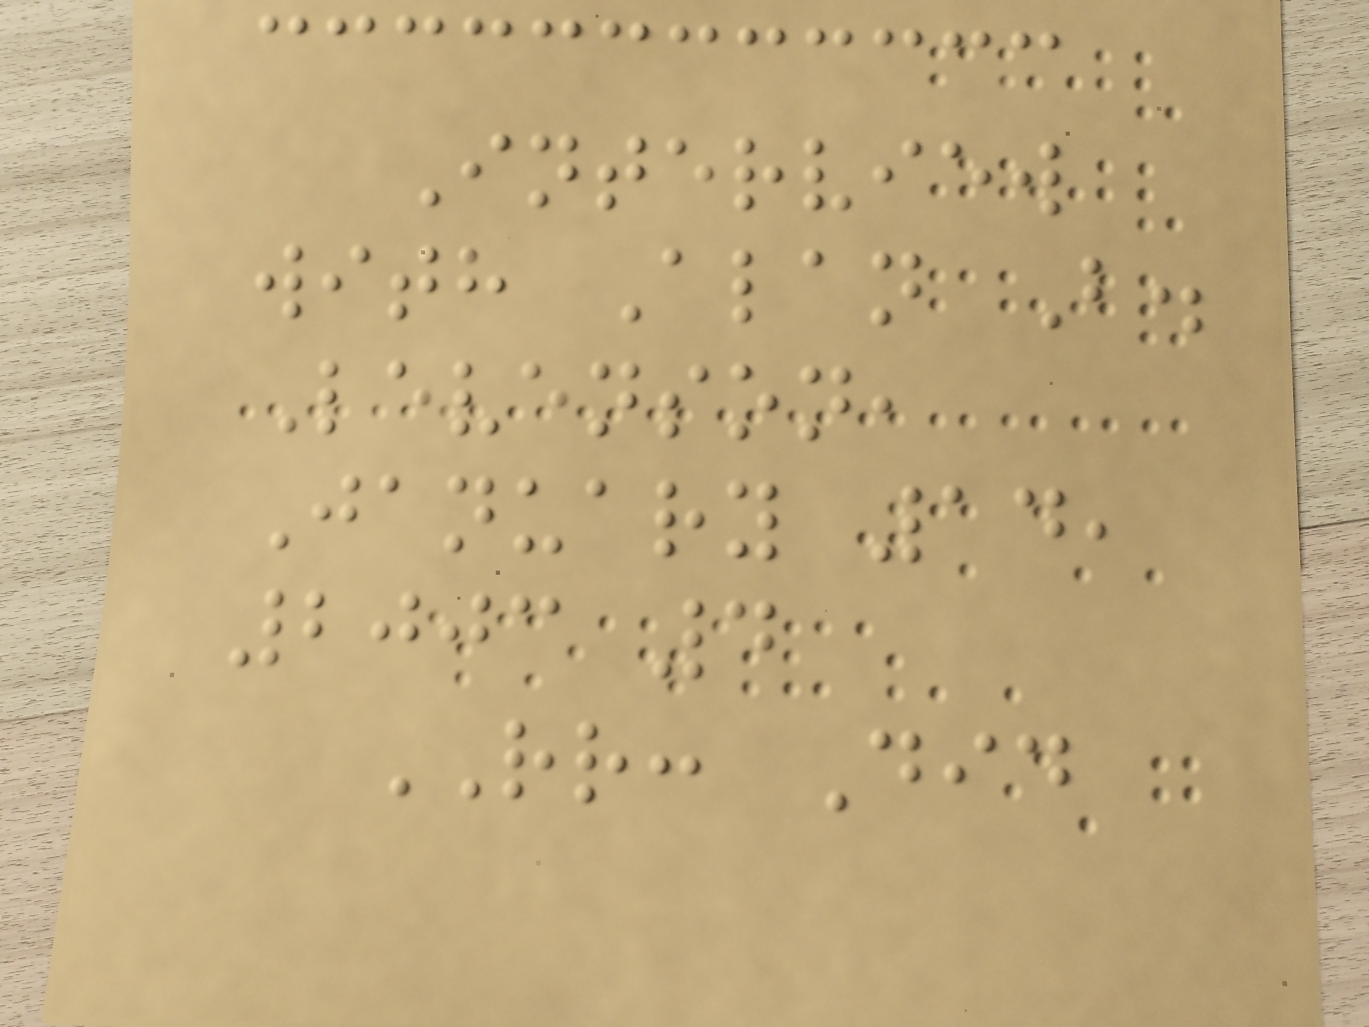Interview
with Alan B.
Levenson,
January 14,
2003 4
RR: Did
